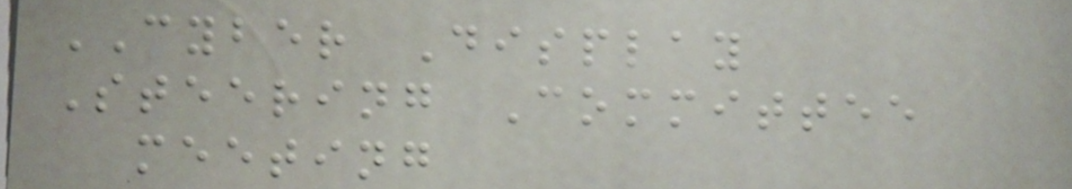CYBER Display
Steering Committee
meeting
